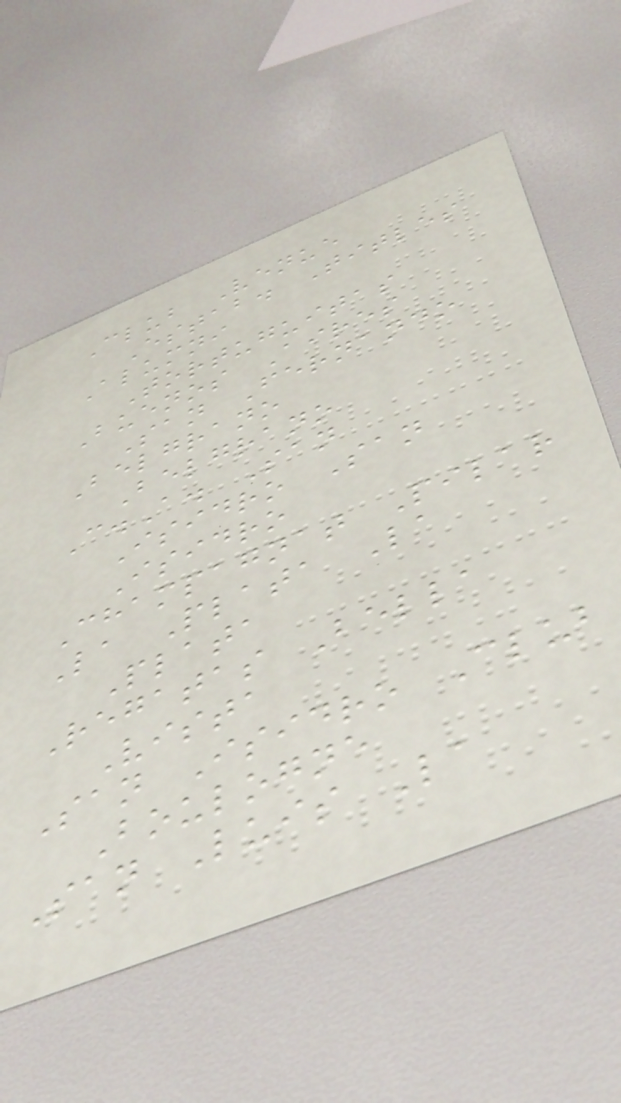Club Venue
Estab. Titles
Alumni
Tortuguitas
Buenos Aires
San Fernando
Belgrano
Belgrano
C.A. San
Isidro San
Isidro
Champagnat Pilar
La Plata La
Plata
Regatas Bella
Vista
San Isidro Club
Boulogne
San Luis La
